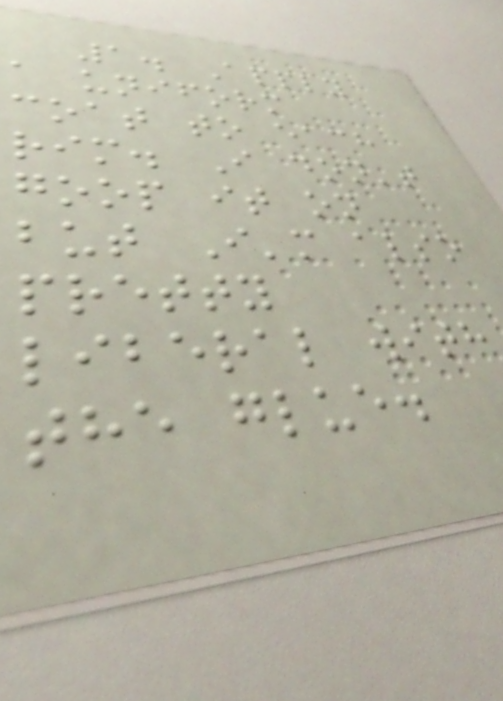1. Apply
a uniform
coat to each
rim. I don't
goop it on
but I'm also
pretty
liberal with
the glue.
